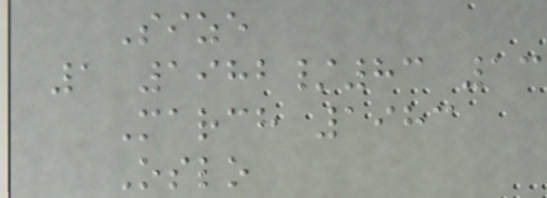Size
1 1982/83 13
March 1983
Oslo
